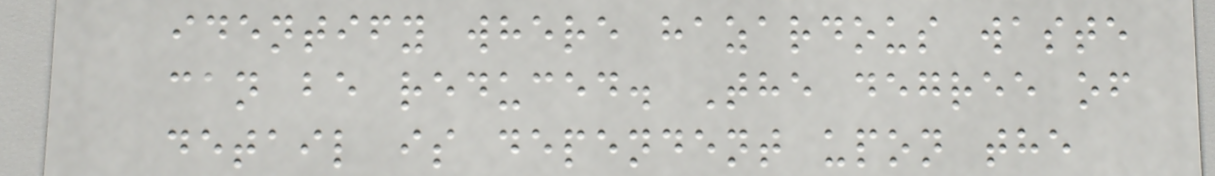identify where hazardous waste
can be reduced. The degree of
detail is dependent upon the
